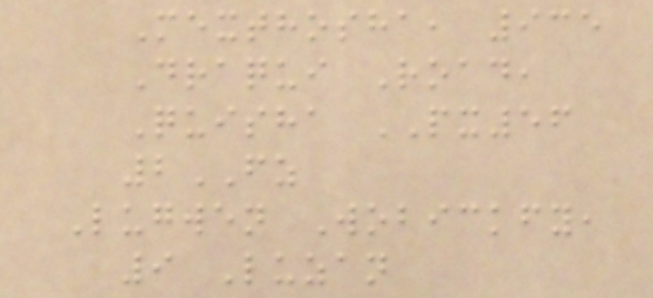Mexthosha, 935
Draqui Road,
Quisha PX56
2FZ
Lugwen Wobickfy,
9 Luzan
